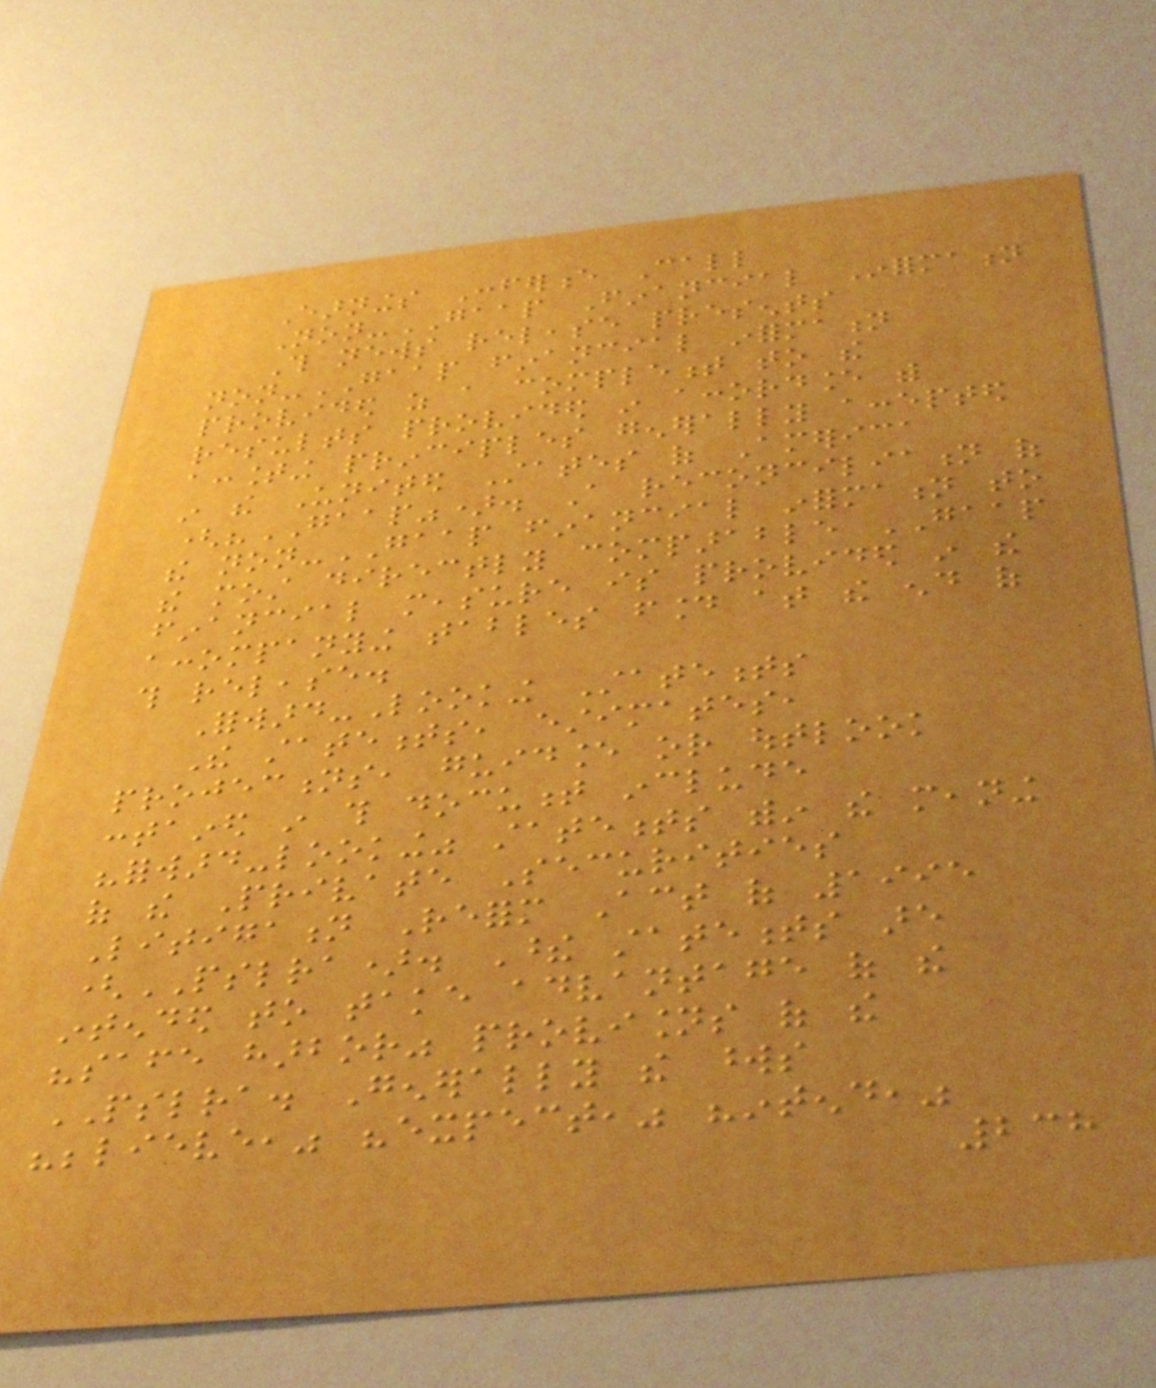Earnings Conference Call
Non-GAAP Financial Information
This news release presents
non-GAAP financial information
provided as a complement to the
results provided in accordance with
accounting principles generally accepted
in the United States of America
("GAAP"). A reconciliation of
the non-GAAP financial information to
the most directly comparable GAAP
financial measure is provided in the
accompanying tables found at the end of
this release.
Forward-Looking Statements
The statements, estimates,
projections, guidance or outlook
contained in this document include
"forward-looking" statements within the meaning
of the Private Securities
Litigation Reform Act of 1995
(PSLRA). These statements are
intended to take advantage of the
"safe harbor" provisions of the
PSLRA. Generally the words
"believe," "expect," "intend,"
238
